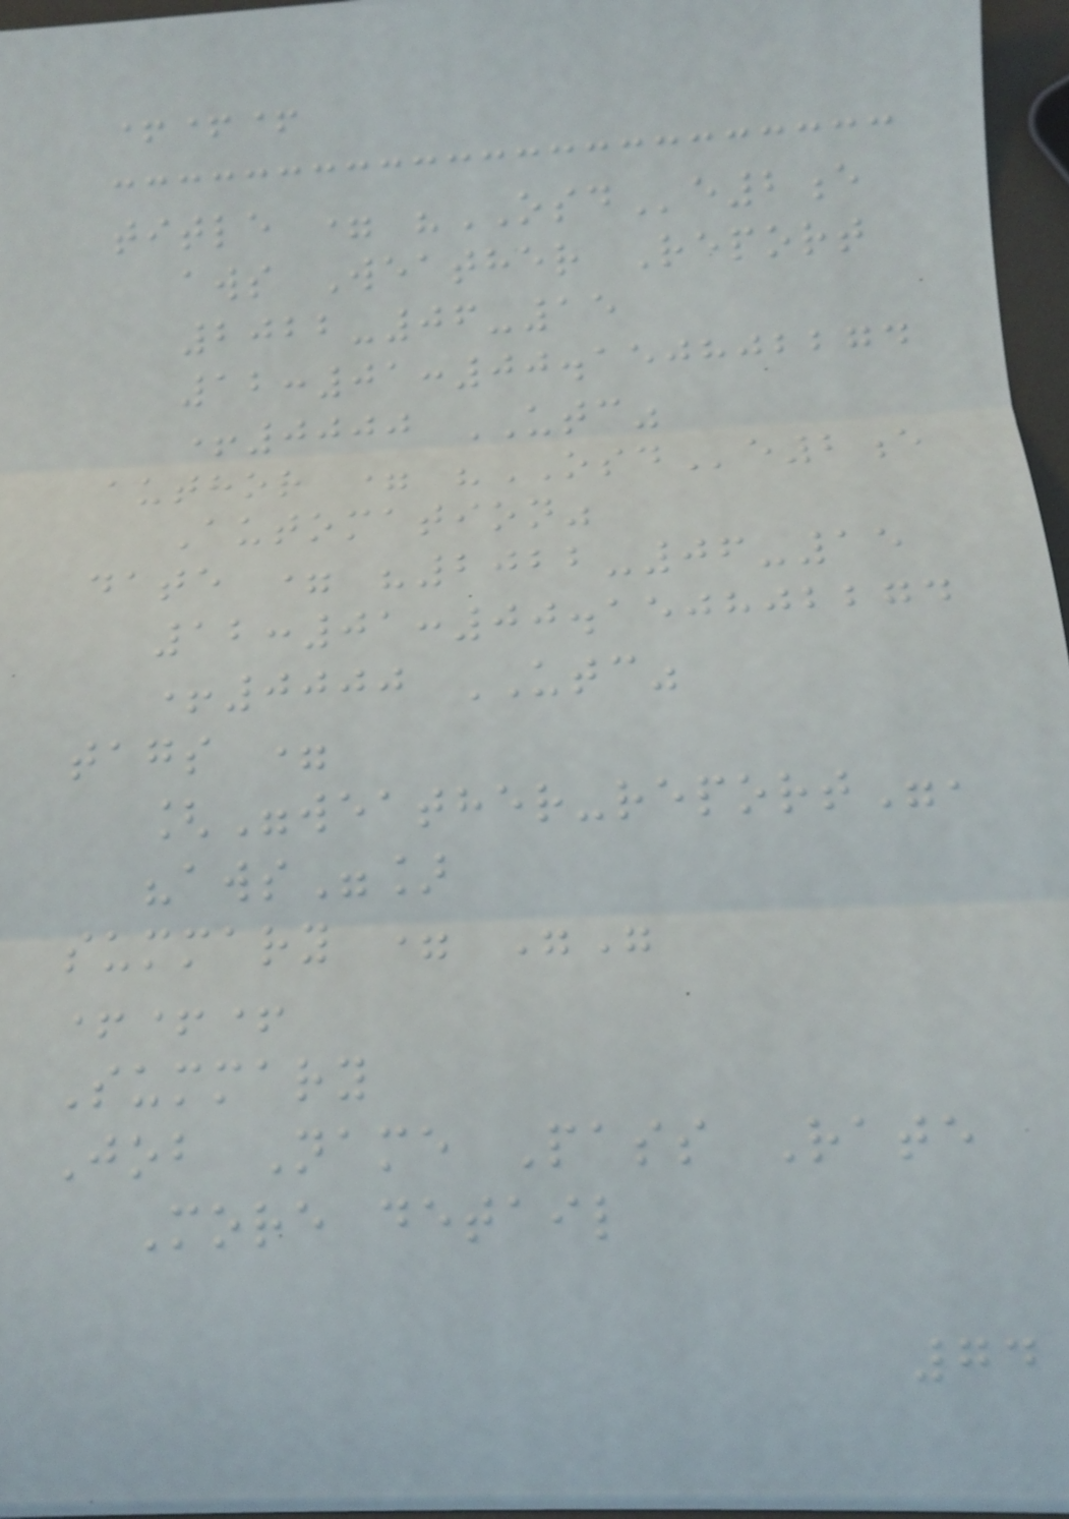+++
title = "OSDe2e
aws Weather Report
2022-06-15
12:01:00.150802274
+0000 UTC"
author = "OSDe2e
Automation"
date = "2022-06-15
12:01:00.150802274
+0000 UTC"
tags =
["weather-report",
"aws"]
summary = ""
+++
Summary
Job Name Pass Rate
More detail
74
